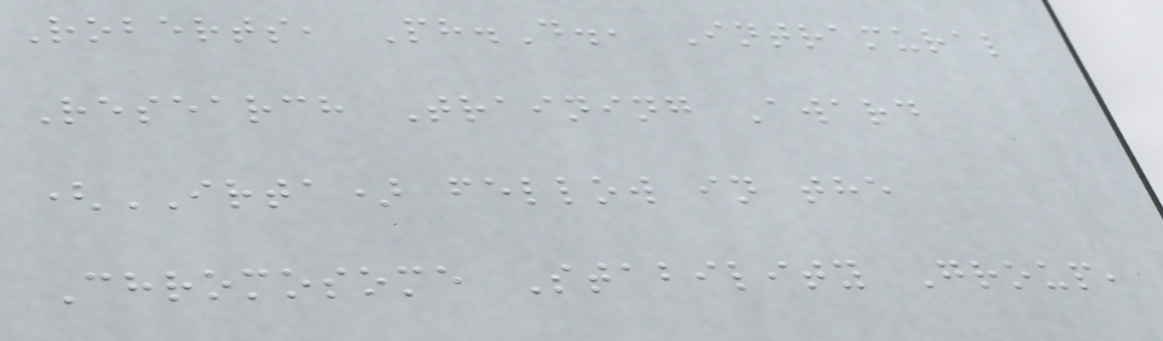Roberts, Ph.D., Intramural
Research Training Award
(IRTA) fellow in the
Chromosome Stability Group,
